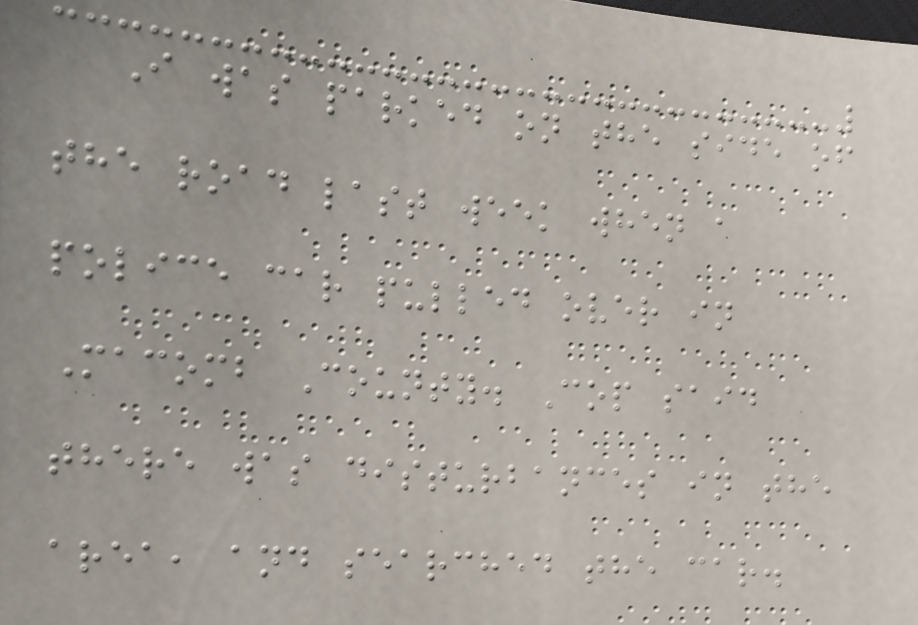I was parked on the side of
the road last week when a
police car pulled over in
Macomb County. Cop said
there was disturbances in the
area, and searched the car.
